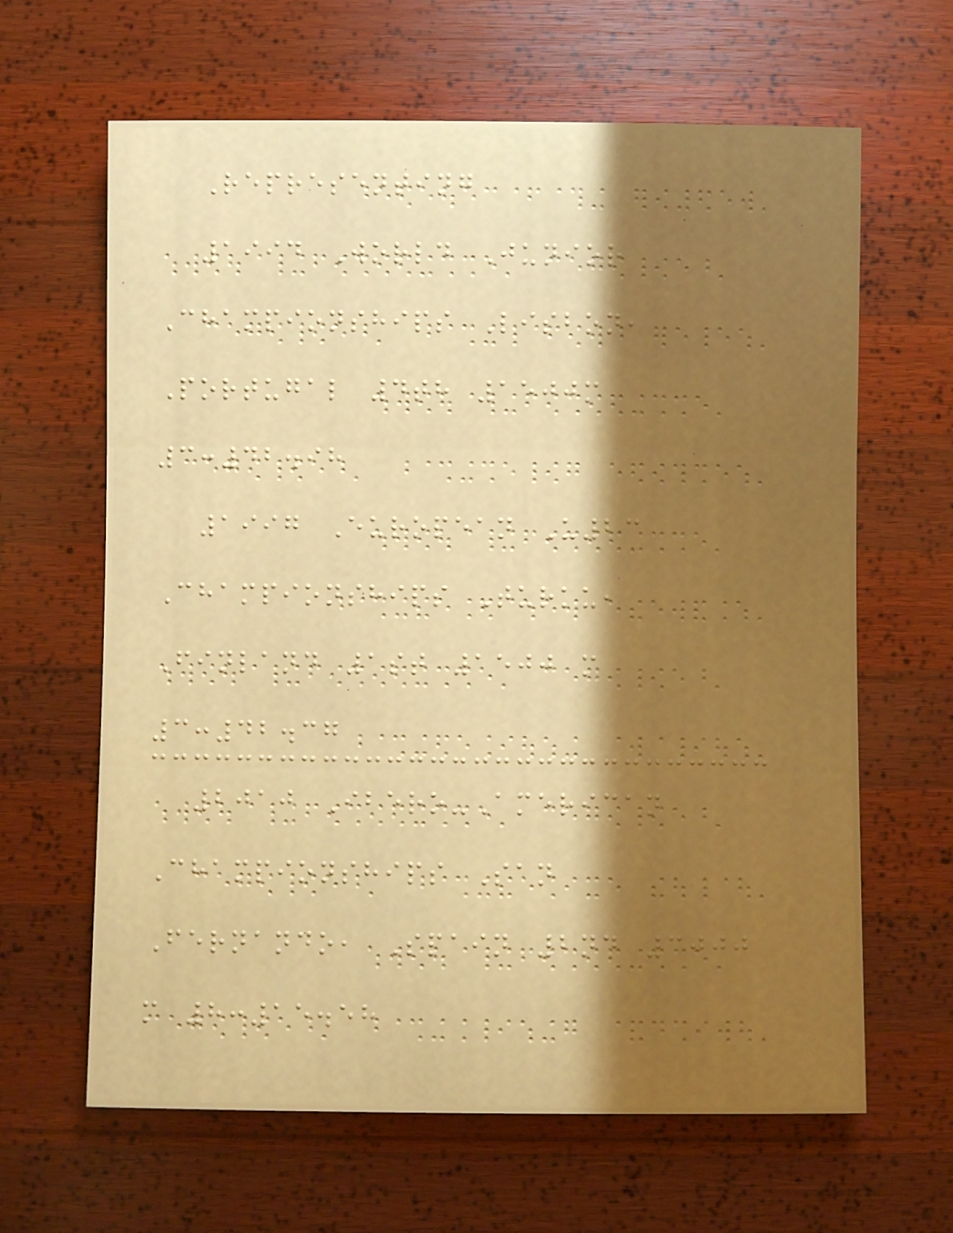Representing
1994 World Junior
Championships Lisbon,
Portugal 4th 1500m
3:42.98
1997 European U23
Championships Turku,
Finland 1st 1500 m
3:42.37
2010 Ibero-American
Championships San
Fernando, Spain 2nd 3000
m 8:15.58
